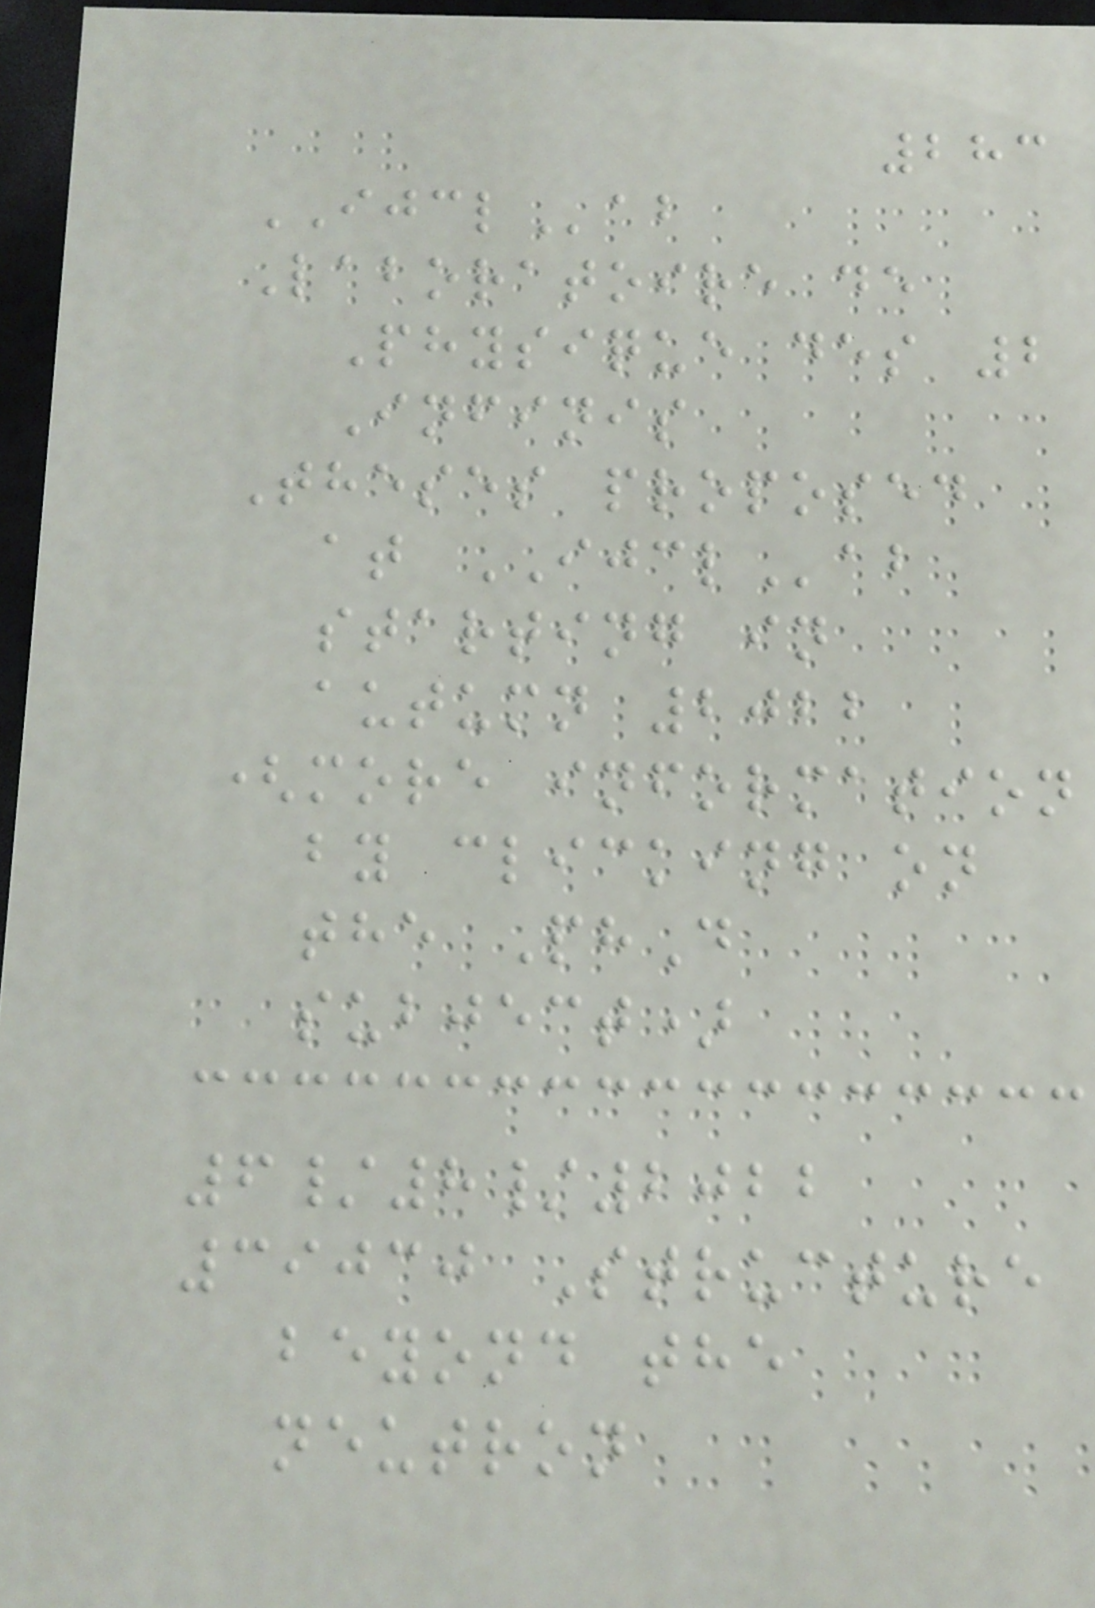283
IJCLab
Laboratoire de
Physique des 2
Infinis
Theses proposed
at IJCLab
starting in
autumn 2022
(more information
by clicking on
the PhD
subject)
6/8/2022
39030 Structure
beyond the
neutron
